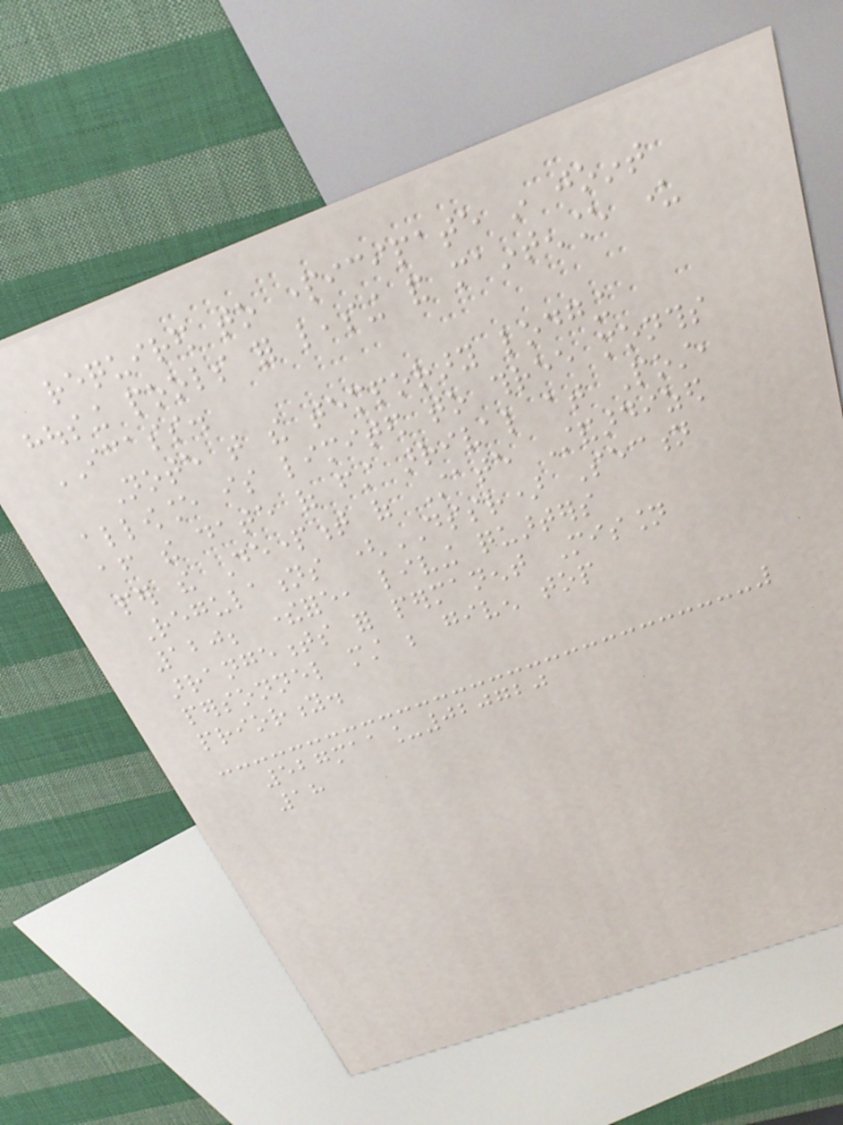required to participate in joint
housing pools for leasing and maintenance under
ICASS.
Note that the temporary lodging
allowance is limited to three months
after the date of first arrival at Post,
per the Department of State Standardized
Regulations (DSSR) Section
120; therefore, living quarters
arrangements for permanent Mission
personnel must be given top
priority.
527maa_020720
18
